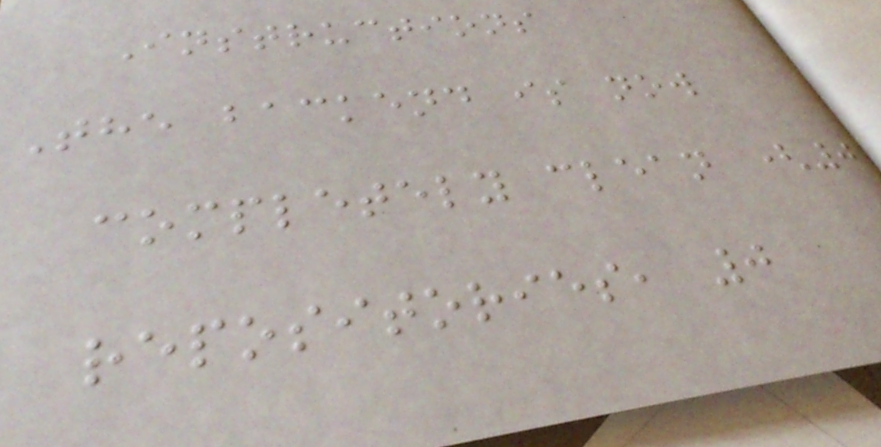Instructions
The backend is now
completely clean (0
repositories, 0
